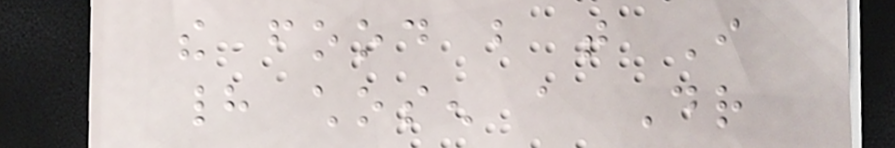the food but that I
had chosen a Dr
